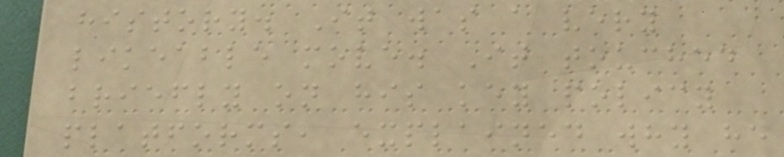history. It was a very
likeable move. It touched
briefly on his key policy
platforms, explained why he
